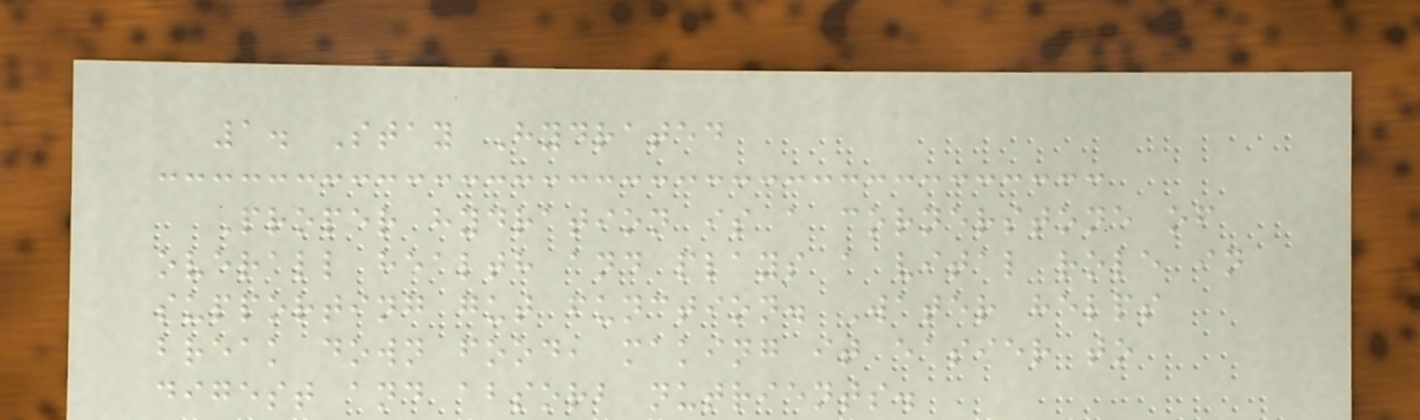1. Stay Hydrated
Proper hydration is a cornerstone of
overall health and plays a vital role in
supporting gut function. Water helps
break down food, making it easier to
digest and absorb nutrients.
